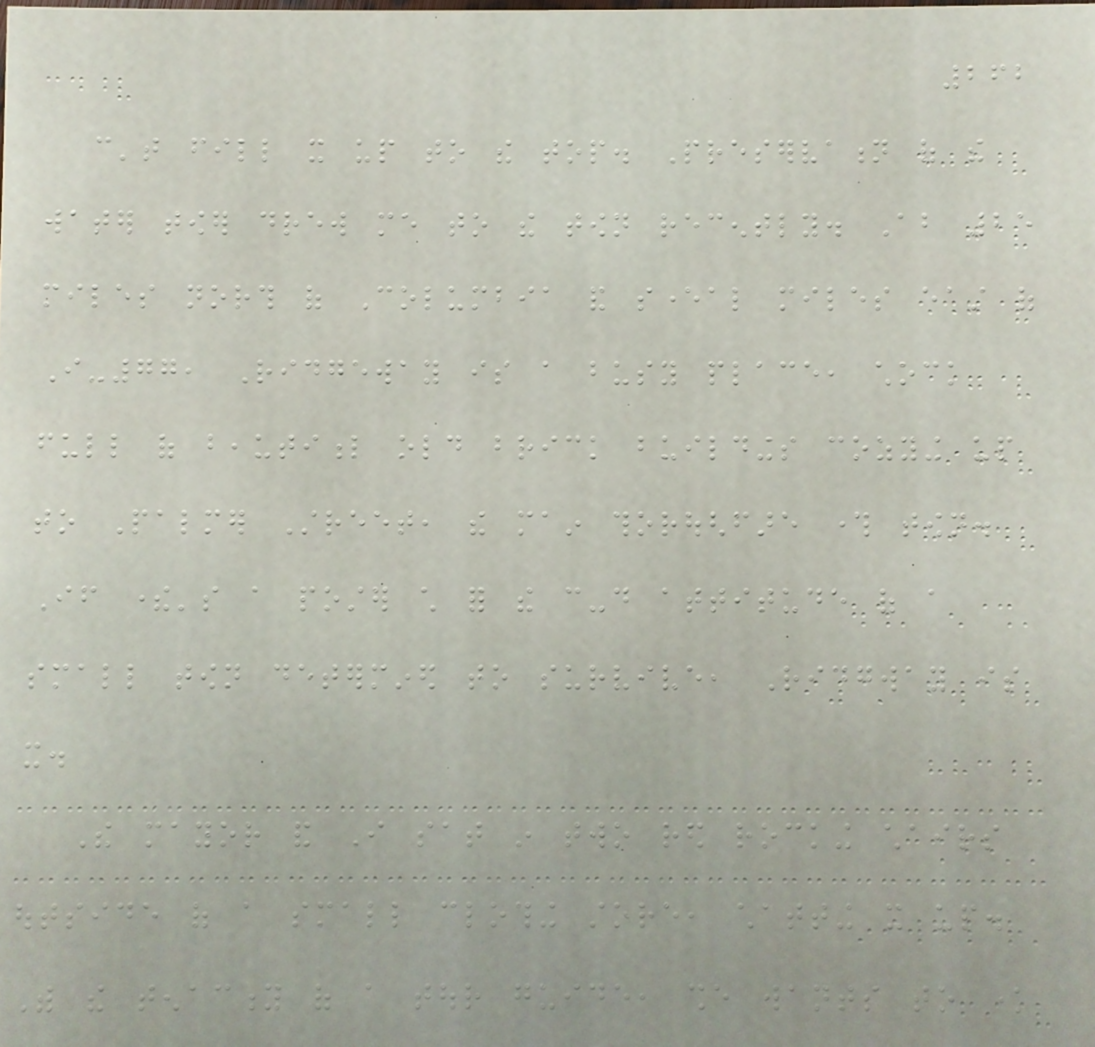262
can't fill it up to the top. Preservation of the
water tower drew me to the town recently. About 25
miles north of Columbia and several miles east of
I-77, Ridgeway is a busy place, chock
full of beautiful old brick buildings cozying up
to Palmer Street, the main thoroughfare through town.
If there's a poster child for the can-do attitude of a
small town determined to survive, Ridgway is
it.
The mayor and I sat in two red rocking chairs
outside of a small clothing store, chatting it up.
With the tenacity of a tour guide, she wants to know
